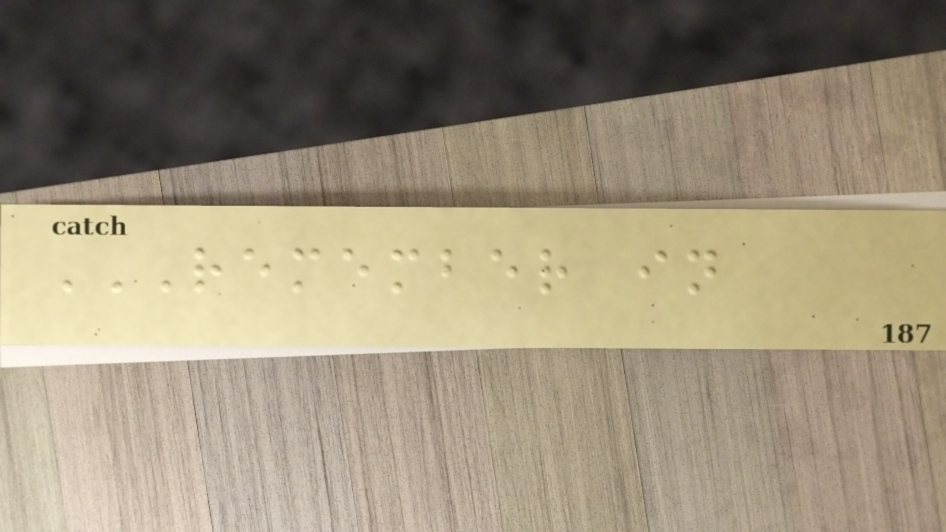REMEMBER IN
